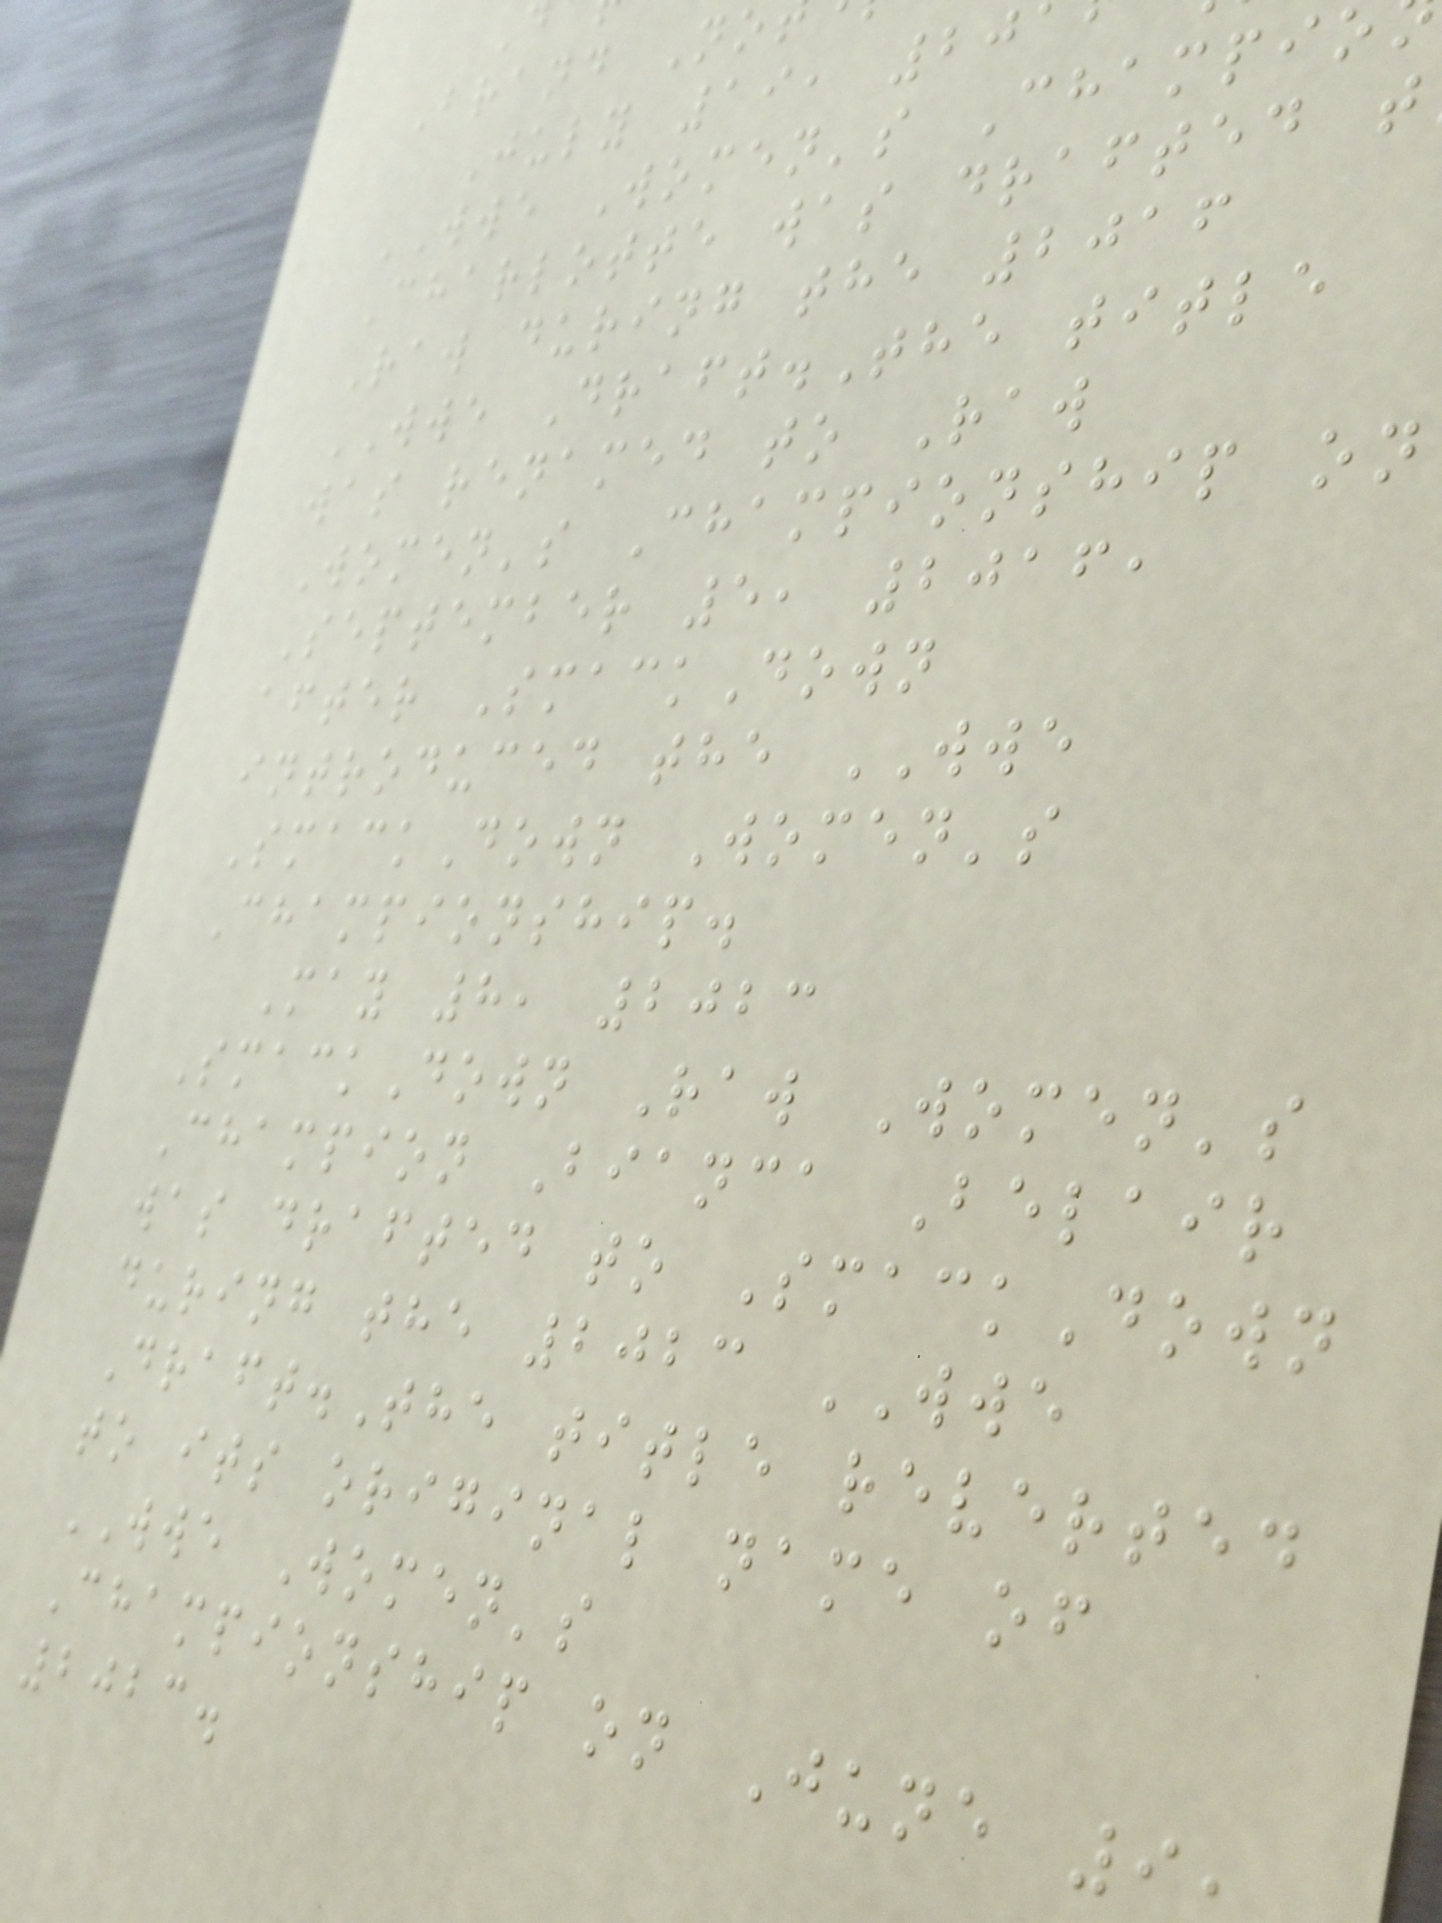Brand No
July 19, 20
WWE Women's Champio
Charlotte was drafted t
Raw during the 2016
WWE Draft.The title
was renamed to Raw
Women's Championship on
September 5, 2016,
after SmackDown
introduced the WWE
SmackDown Women's
Championship.
May 8, 2023
SmackDown Raw Women's
Champion Bianca Belair
was drafted to SmackDown
during the 2023 WWE
Draft.The title reverted
to its original name of
WWE Women's
Championship on June 9
2023.
